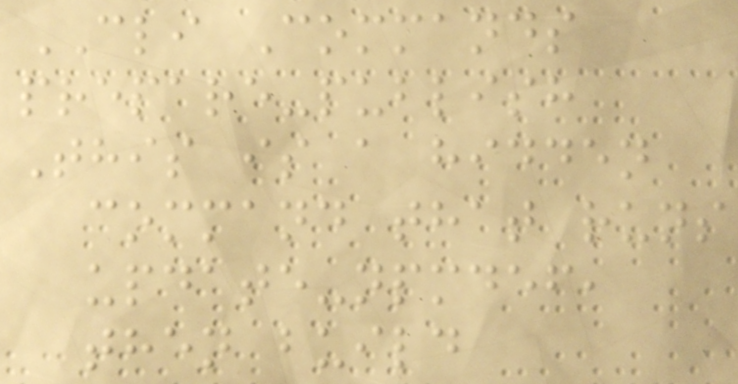CLI Commands
prepare-publish
This is a hidden
command that runs
update-npmdef,
then build
